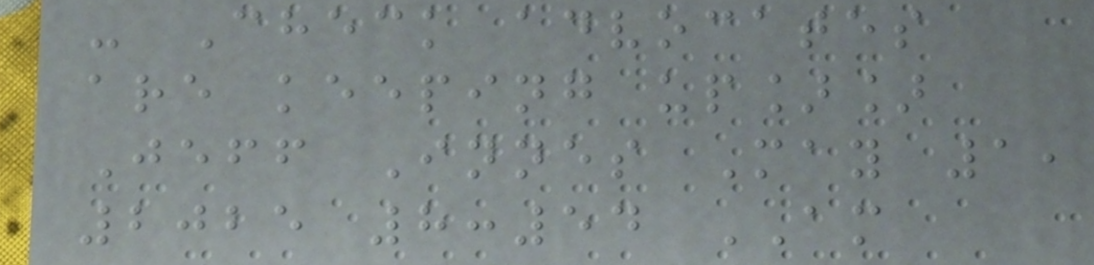- Check advocates
are keeping up]]
Jeff Innes May 1,
2025 8:54 AM
